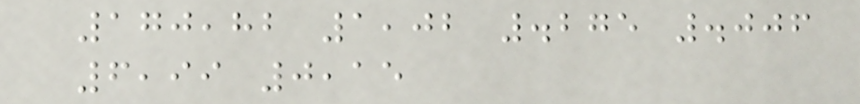170,82 1,02 .275 .006
6,99 0,15
